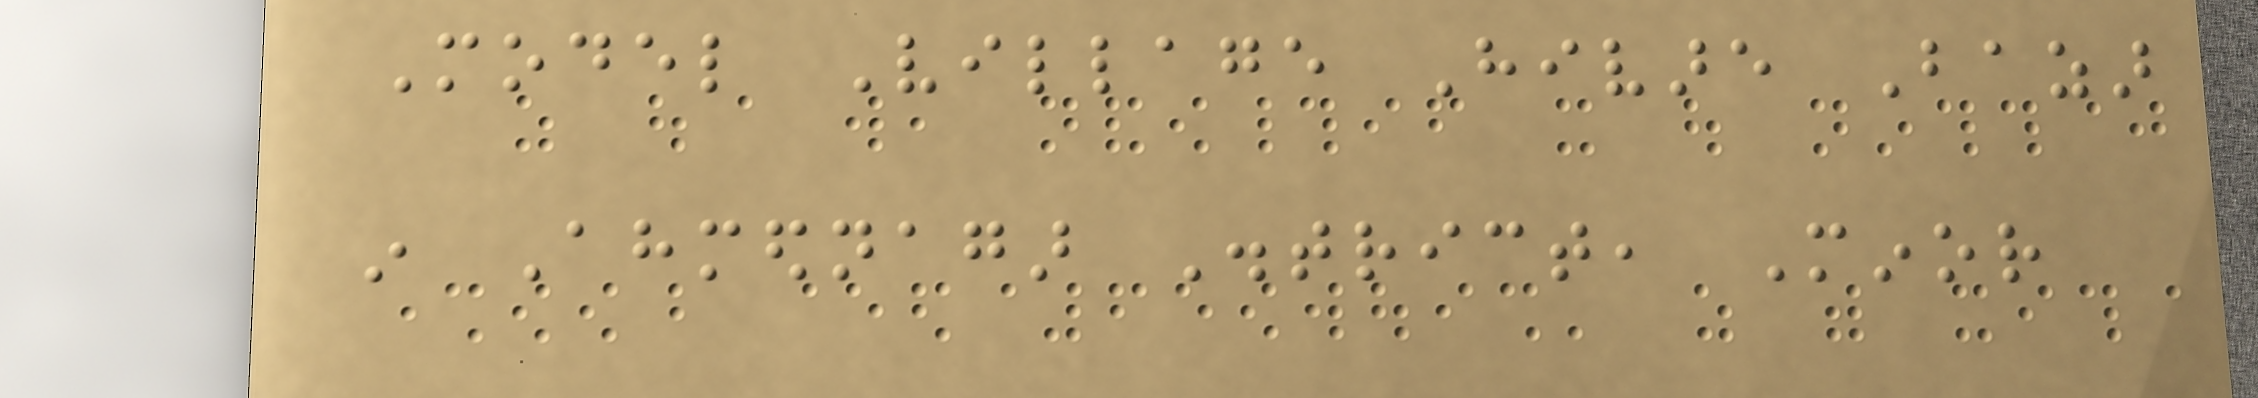Model Village Hivare Bazar
in Ahmednagar District, Minor
